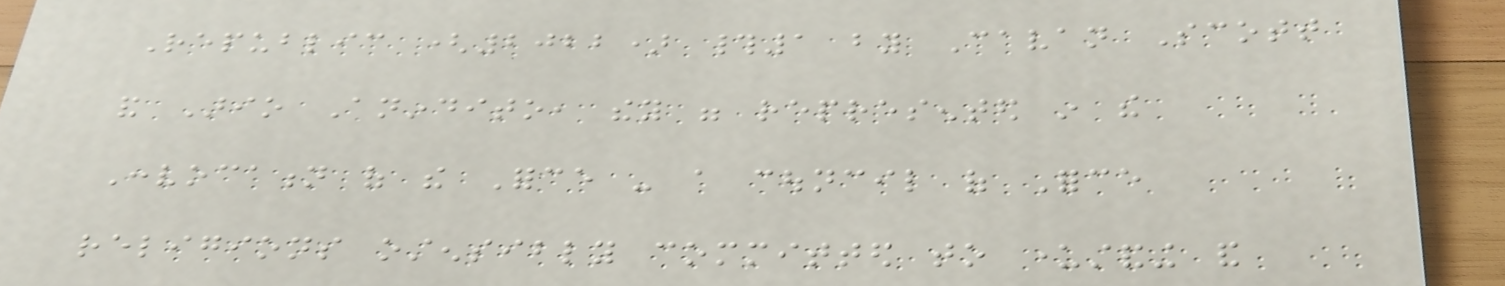Republic (2022) #1 by Cavan Scott
and Ario Anindito, they were represented in the
Convocation of the Force - a council of Force
religions ostensibly committed to understanding and
